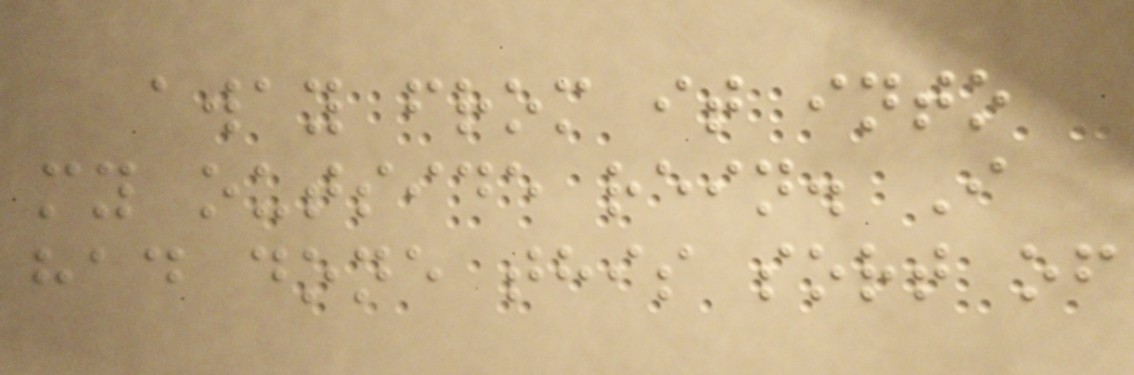away from it into
my outside rein. I
had done this sort of
